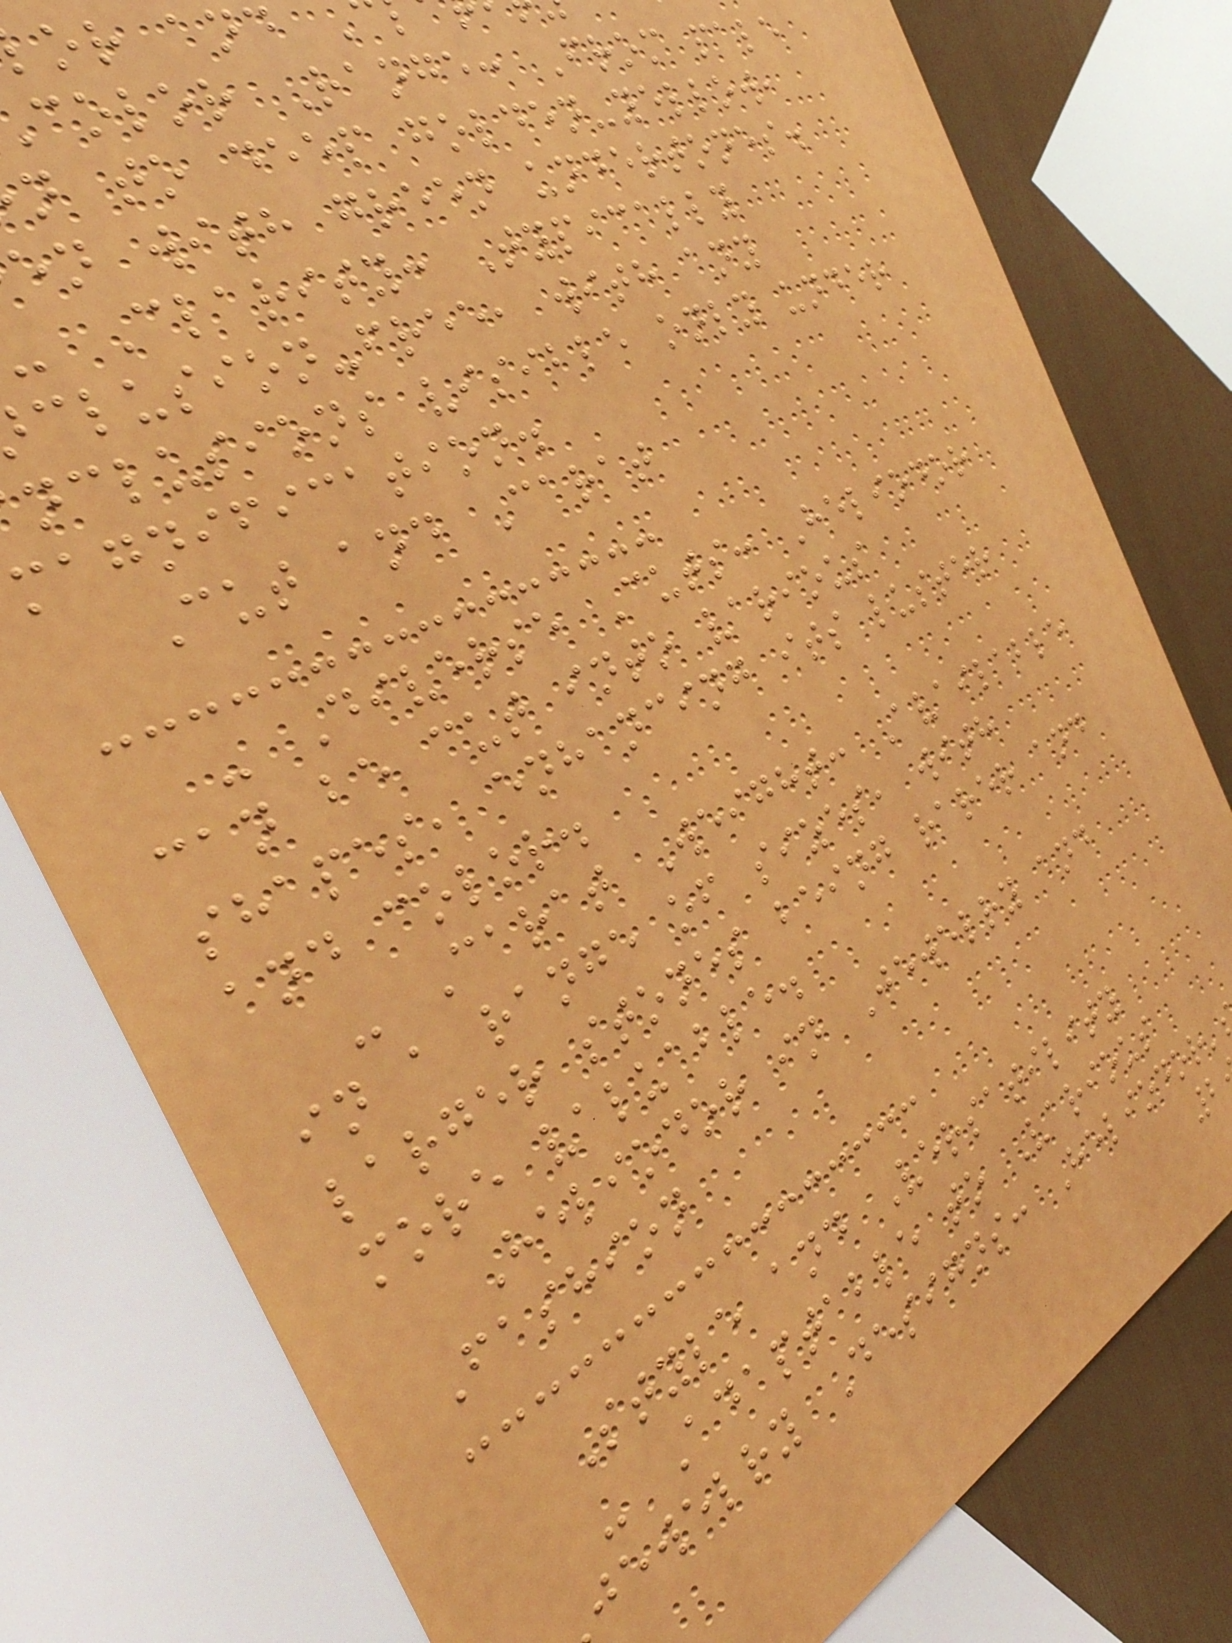or and
color Range: From pale
n to deep golden-yellow,
en with green undertones.
Clarity: Typically
clusion-free, with any
nclusions visible only under
magnification.
Cut and Carat
- Diverse Cuts: Heliodor
can be cut into various
shapes, enhancing its luster
and color.
- Carat Weight: Available
in a range of sizes, with
larger stones being rarer and
more valuable.
Heliodor in Jewelry and
Fashion
Style and Versatility
- Adaptable to Various
jewelry Designs: Heliodor'
